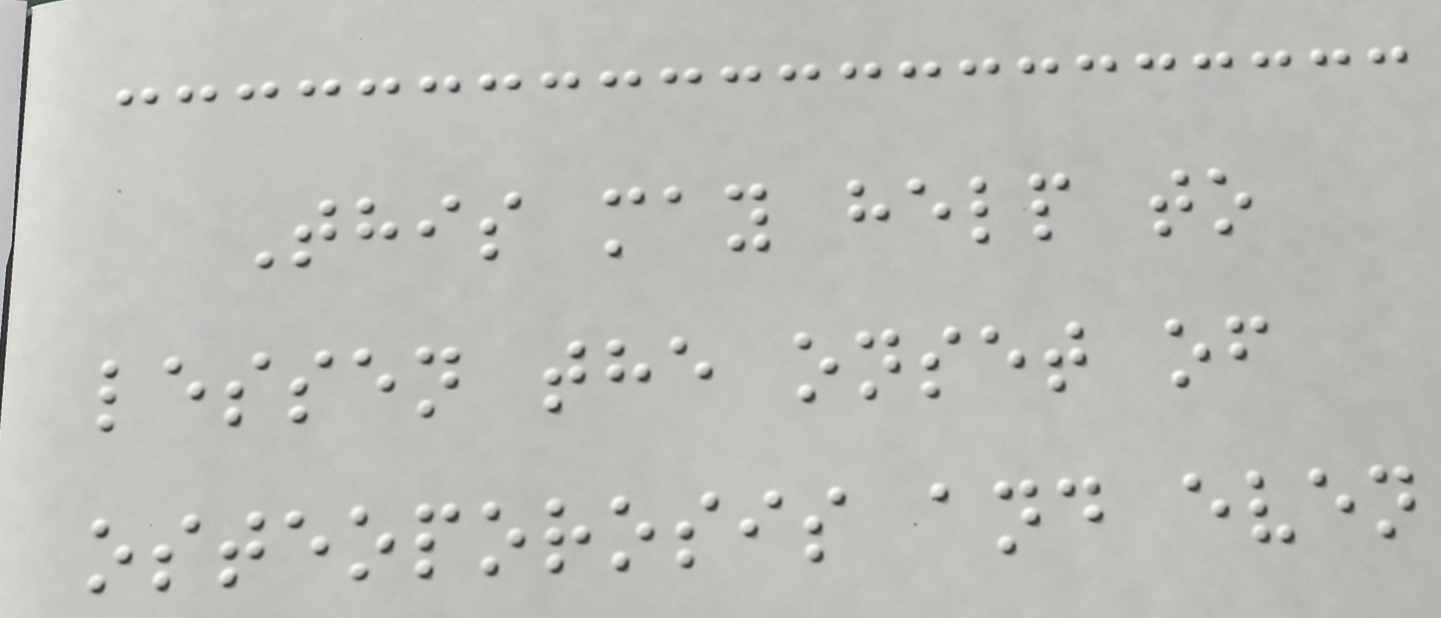This may help to
lessen the onset of
osteoporosis and even
